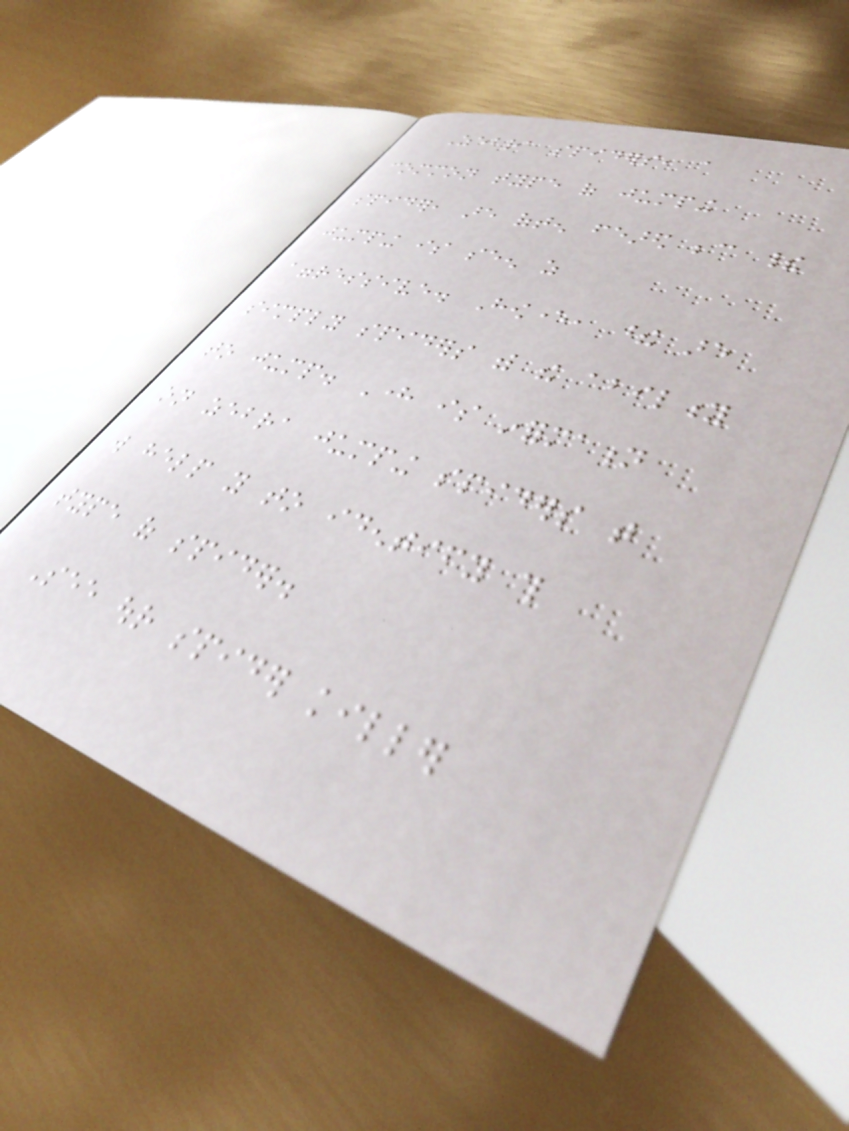Zebra spiders, a
common type of jumping
spider, are often feared because their
jumping is seen as
aggressive. However, these are
simply spiders with the ability
to jump. Here is information
on zebra jumping spiders that
will help you to identify this
type of spider.
See our spider killer
